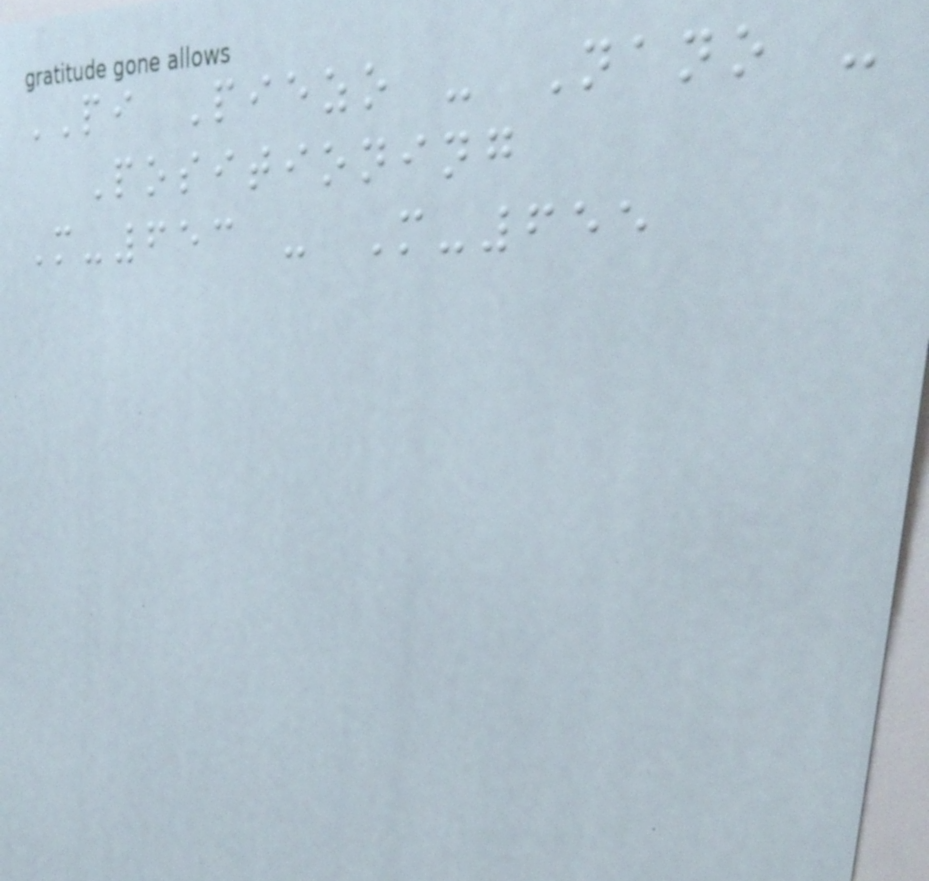PI Piezo - Nano -
Positioning
M-653 - M-655
